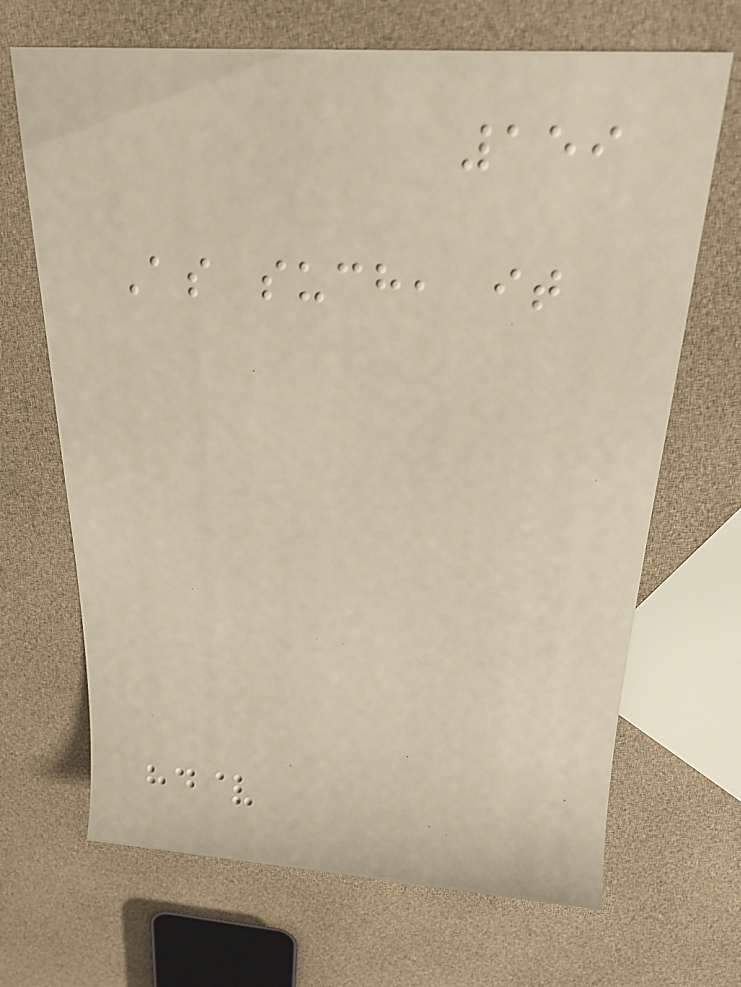159
As such, it
